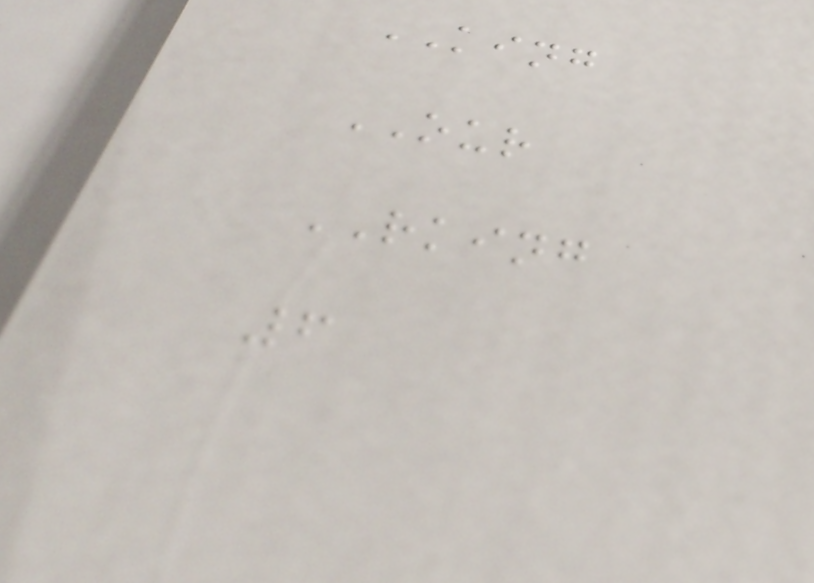KING
OUR
RKING
6
